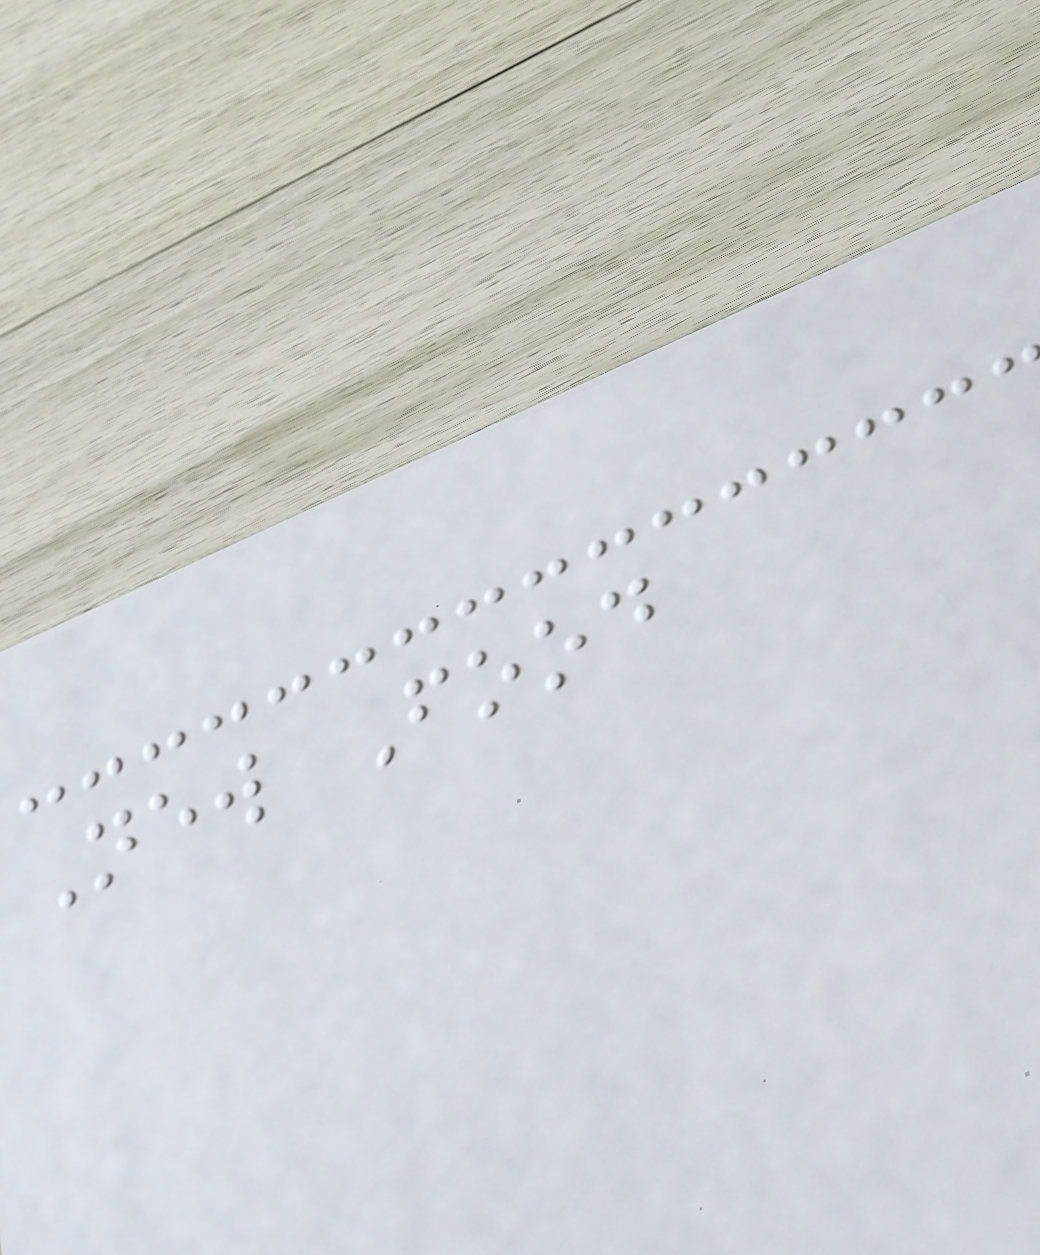New Food
